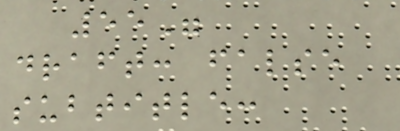55"
draft: false
subtitle:
